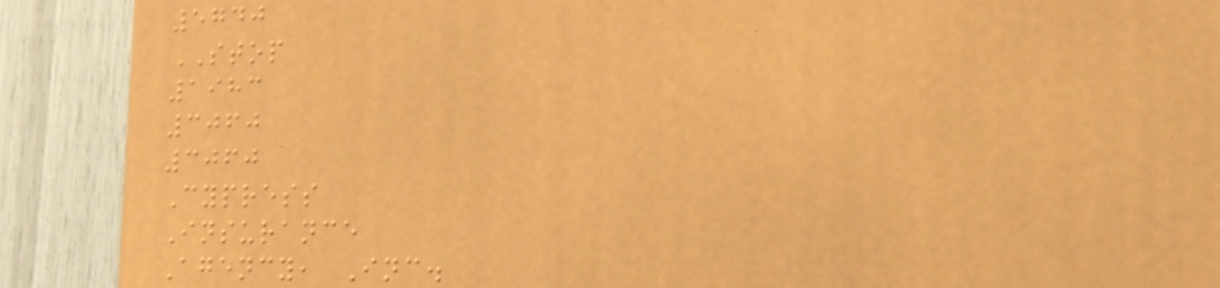5740
STOP
1983
3060
3060
Cypress
Insurance
Agency, Inc.
